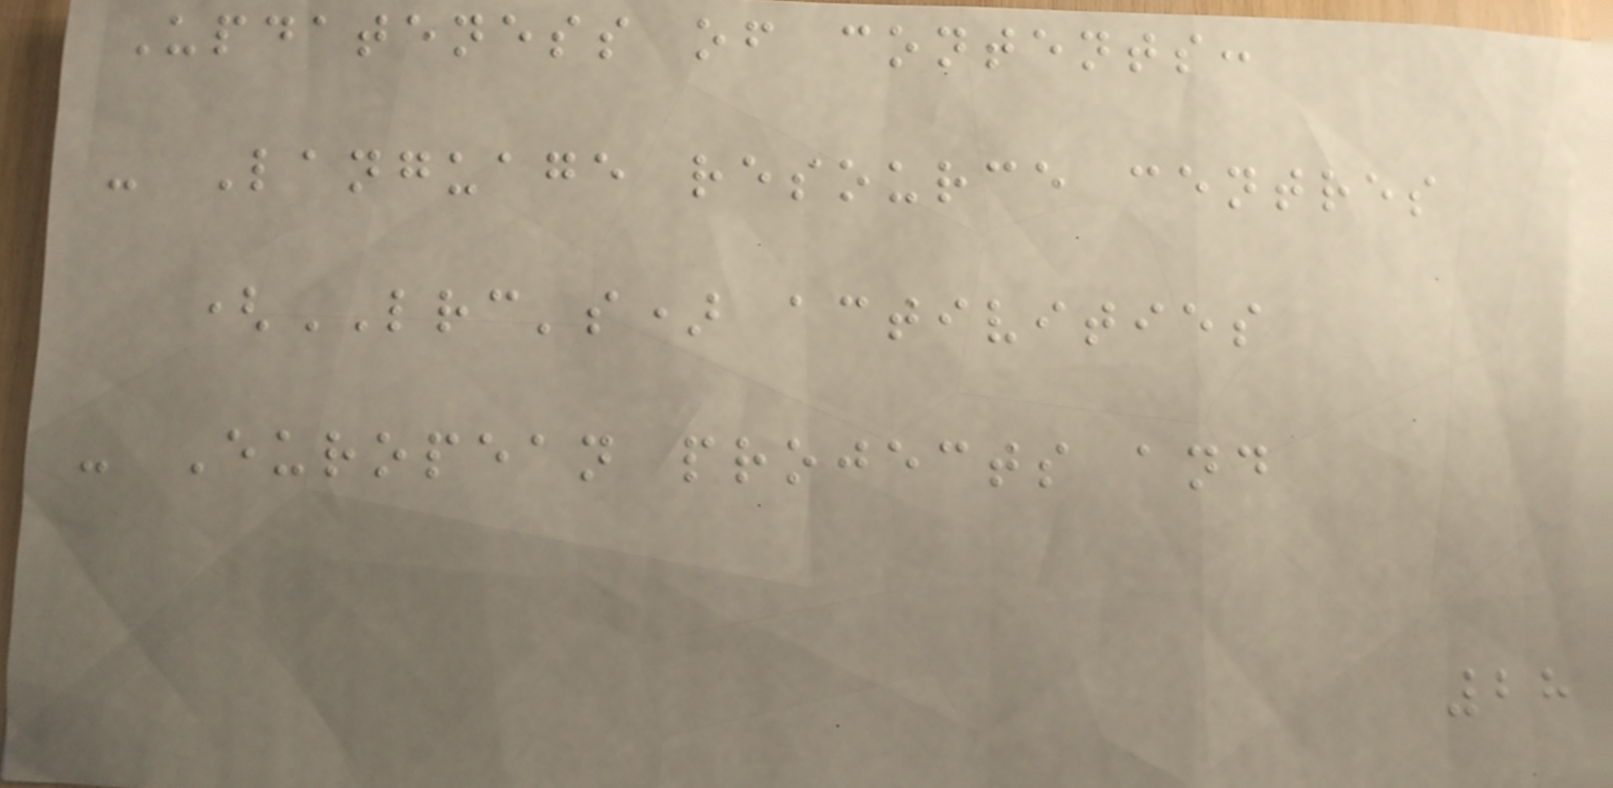Updateness of contents:
- Language resource centres
(LRC's) activities
- European projects and
28
